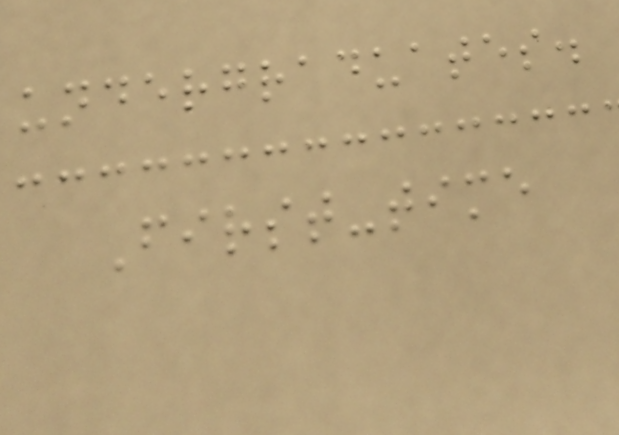undergraduates.
First-time
